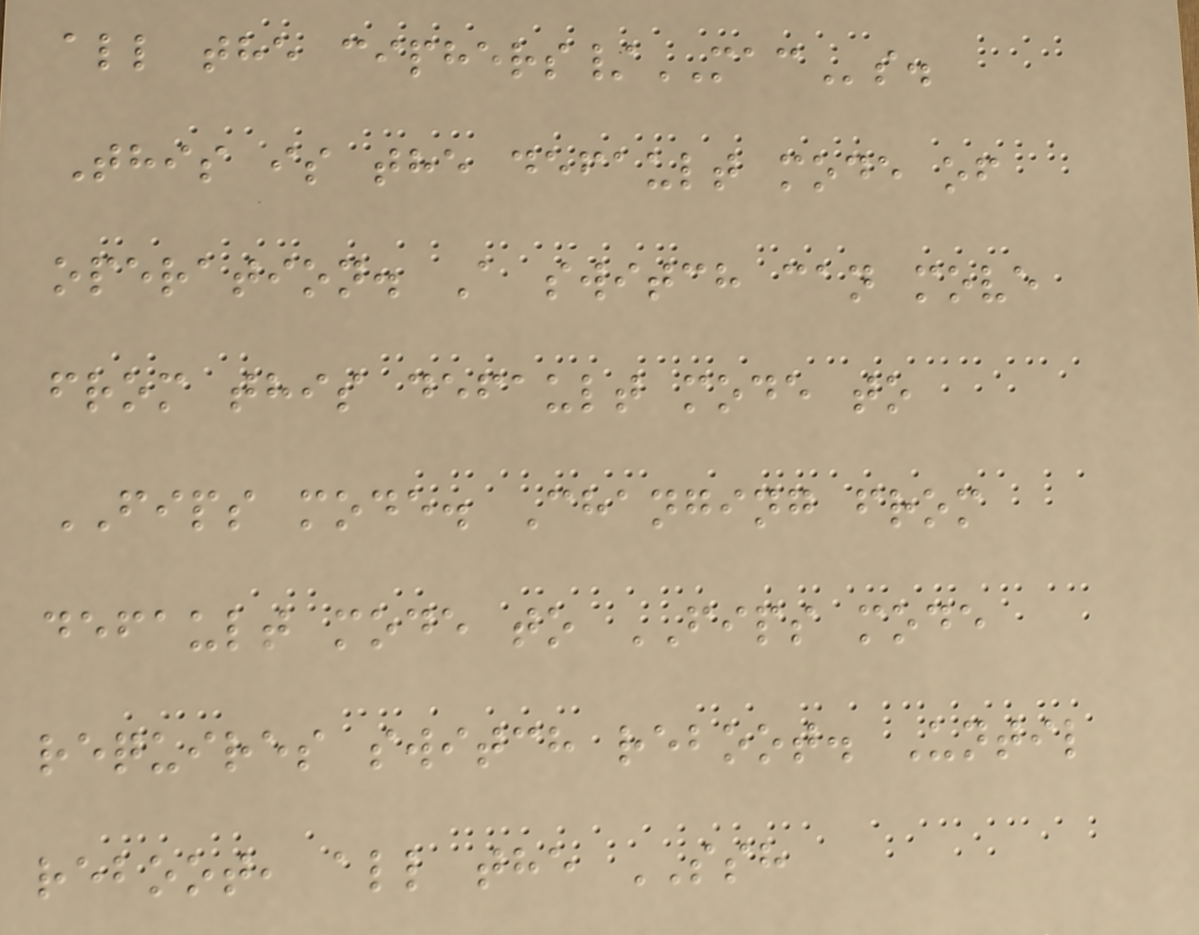all the ciphers/MACs.
This is the default mode of
operation. A switch can move
from this default mode to
FIPS mode. Changing from
default mode to FIPS mode
requires switch reboot. Until
reboot, all the SSH
